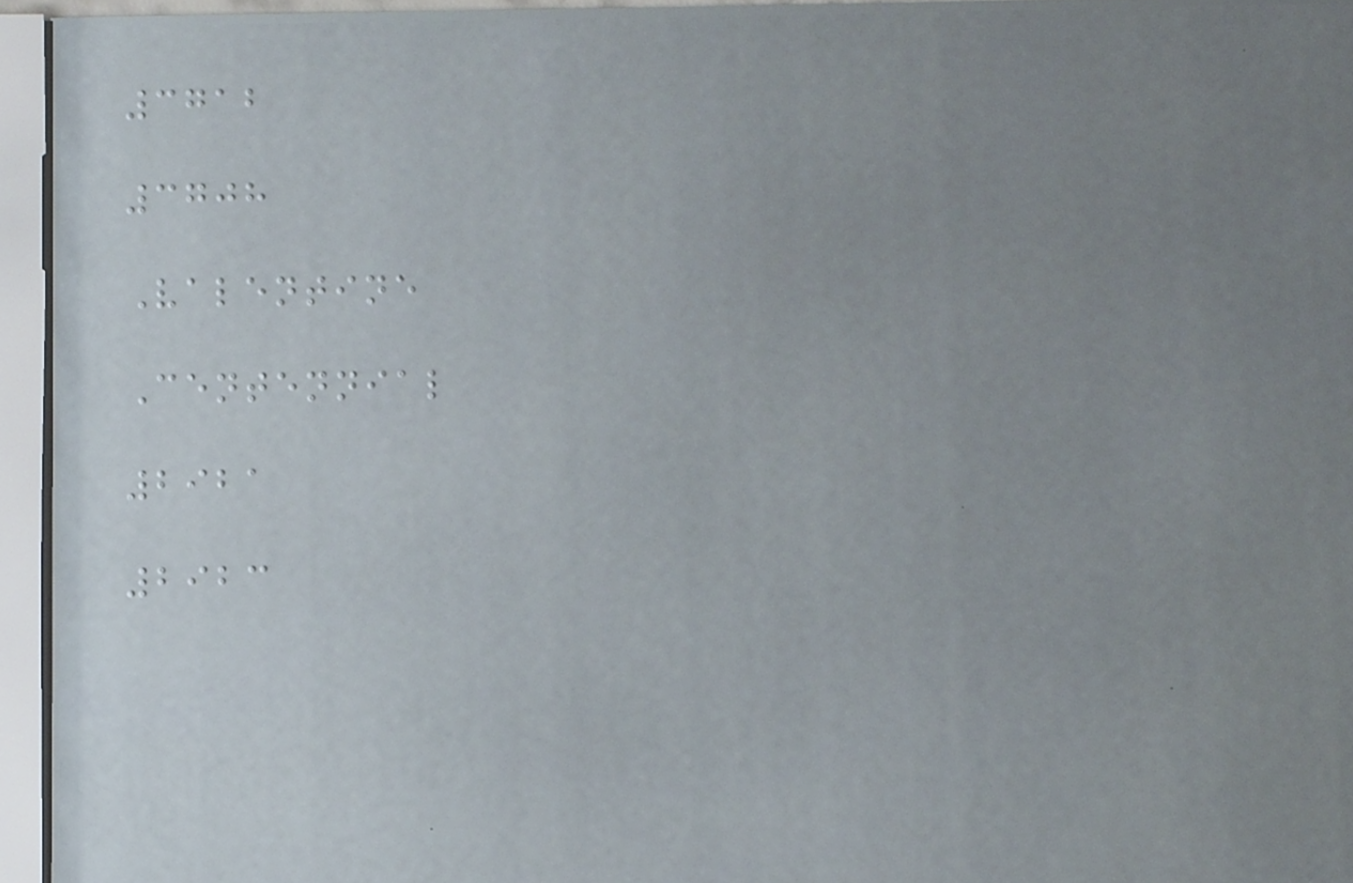3712
3708
Valentine
Centennial
2921
2923
